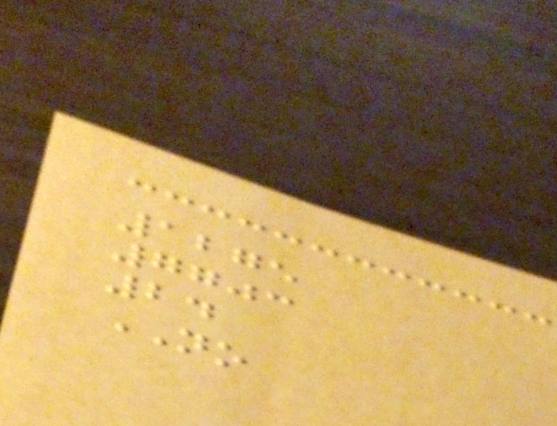1275
7703
24
NO
